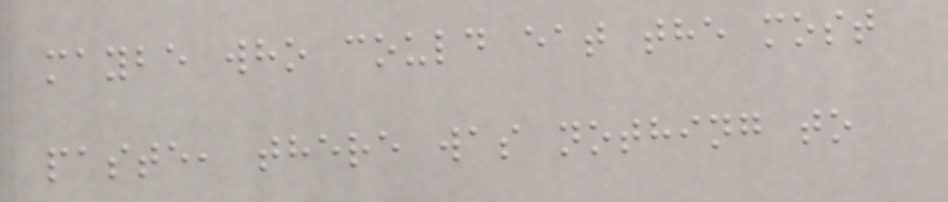maybe who could eat the most
paste, there was nothing to
